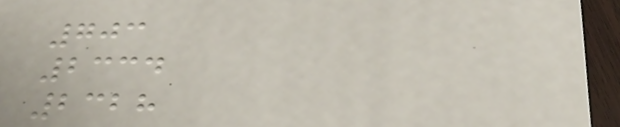703
2334
2328
